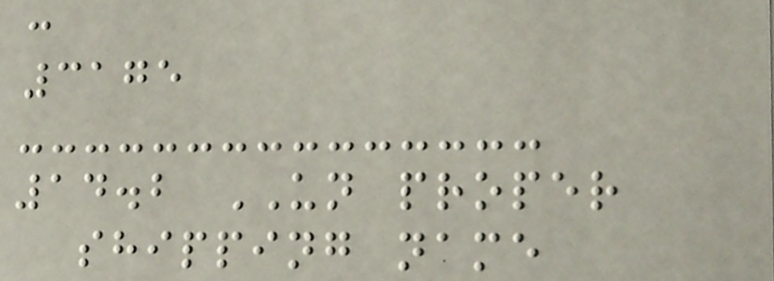:
3175
14.2 UN proper
shipping name
